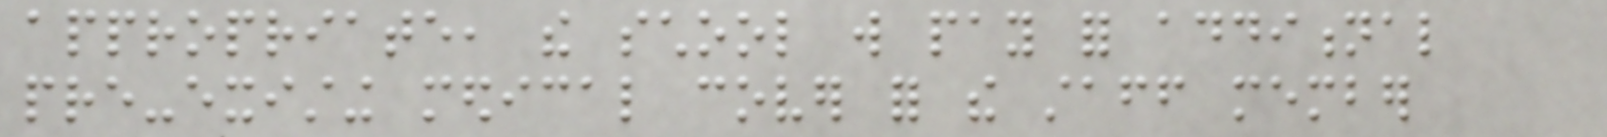appropriate, the school will pay for additional
pre-existing medical cover for the staff member
